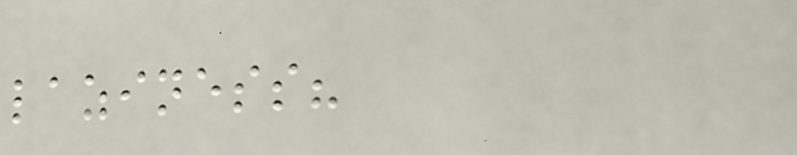laziness?
